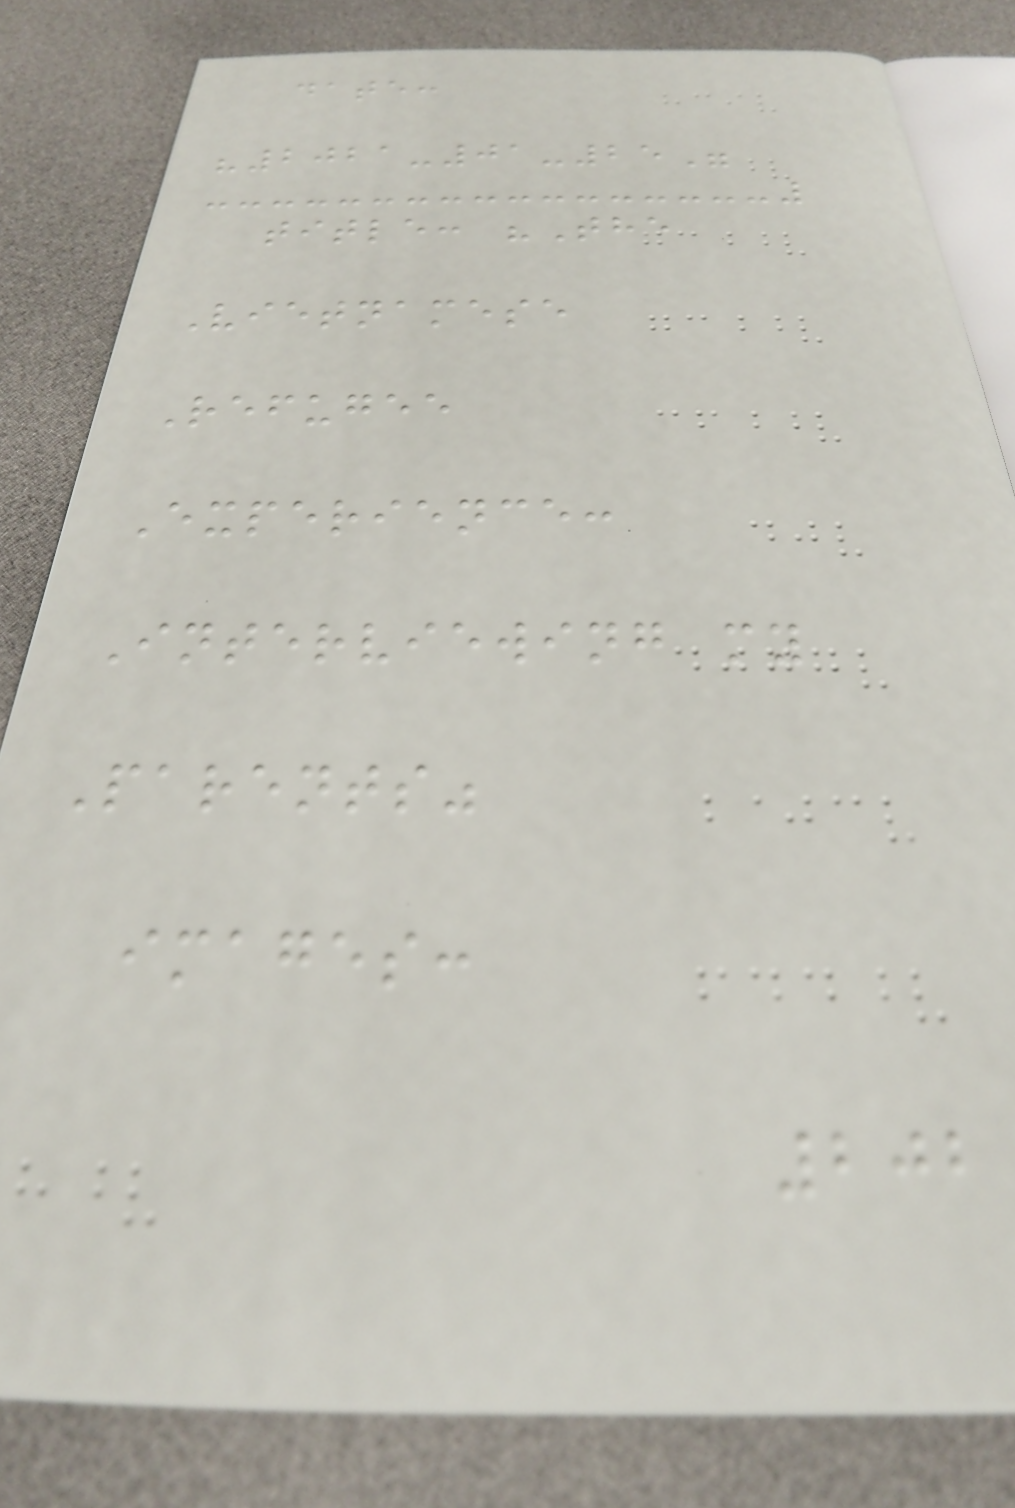date:
"2021-01-25"
title: "The
Vietnamese
Refugee
Experience:
Interviewing my
Parents"
images:
202
